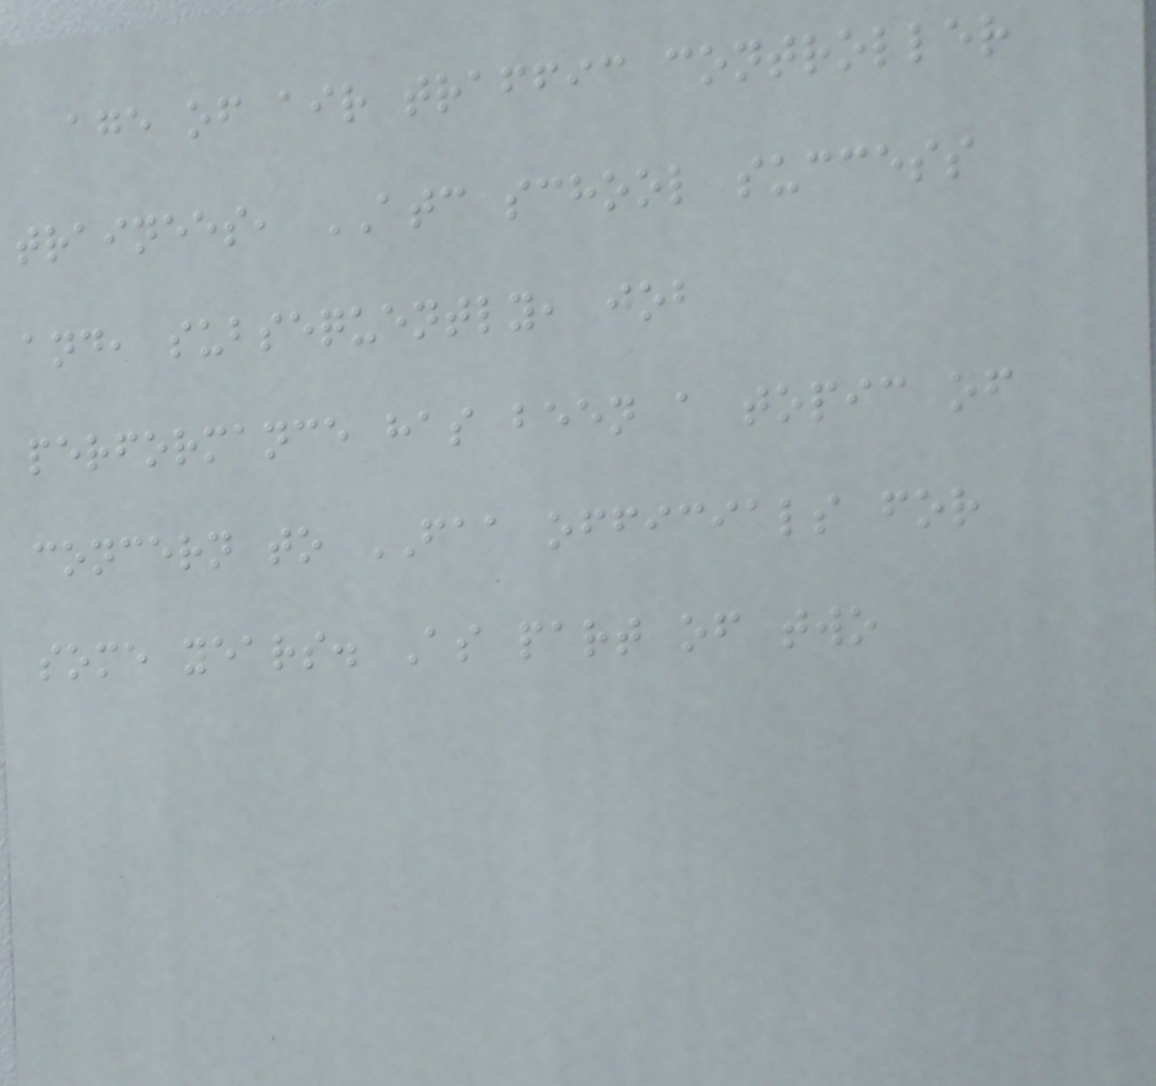age of air traffic controller
trainees, ATC school success
and, subsequently, job
performance has been a topic of
concern to FAA officials for
some years. As part of two
